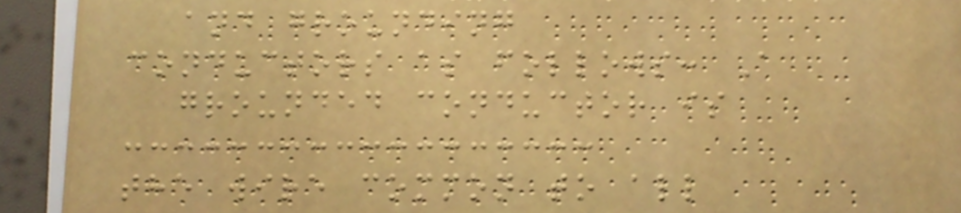and grounding
conductors as follows: A
grounded conductor is
the wire common to all
